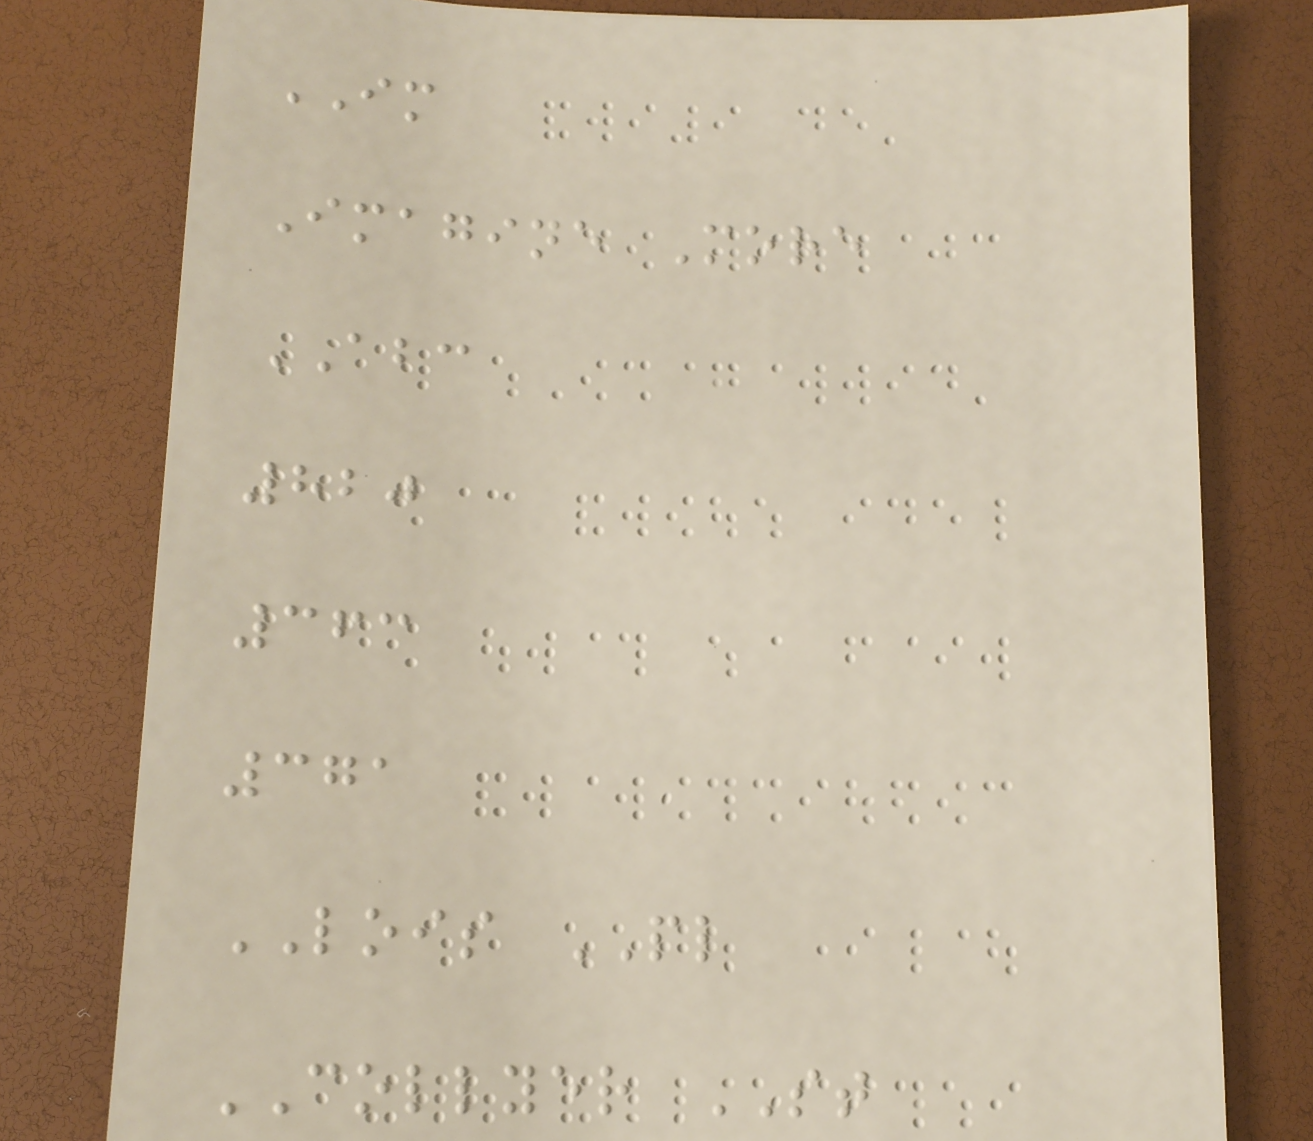IM
Imagine More
ABC
820
363
371
LOIS PL
COLLYER ST
